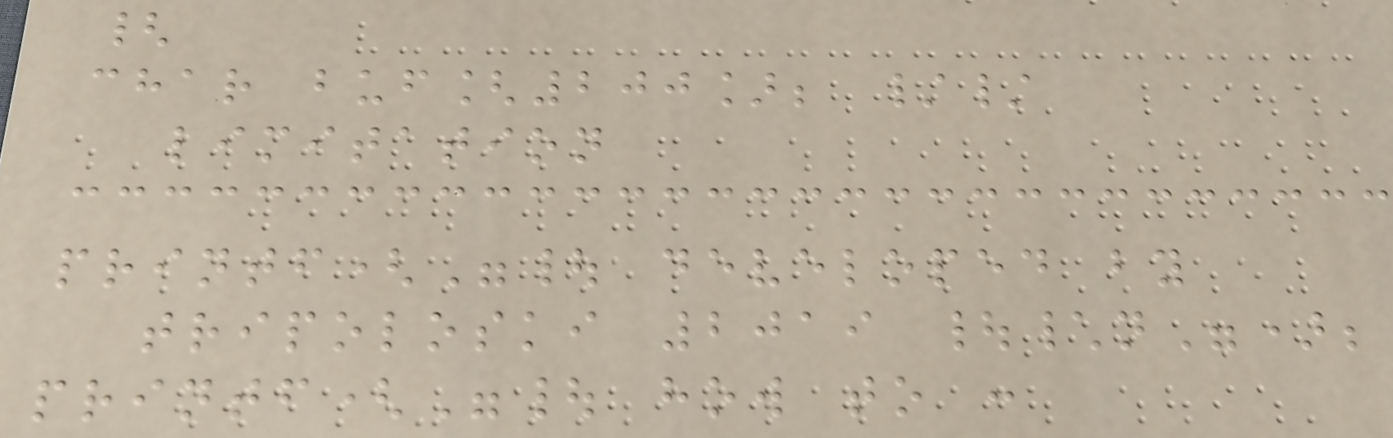{
char buf[200]; //
limitation
printf("| developed by
tripoloski 2019 |\n");
printf("| how to :
